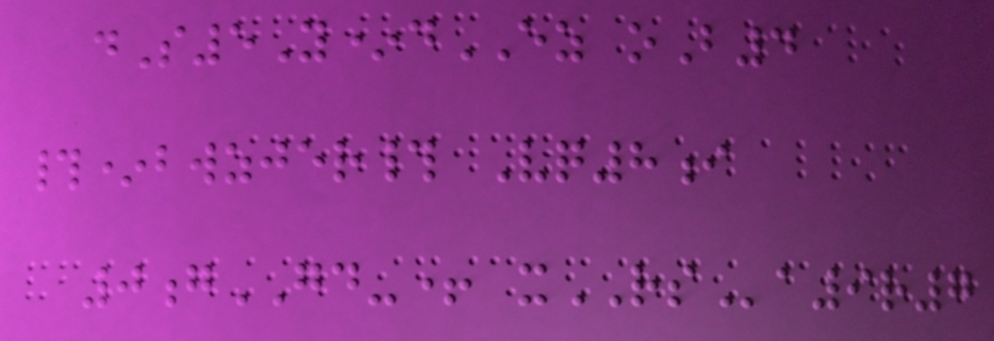dS5Y*dEZ oB4
#*bwzjer# Vq8i
0gGD-+ xRSa9r7
